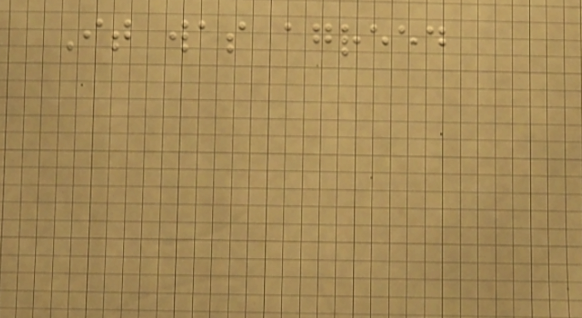It was agreed
